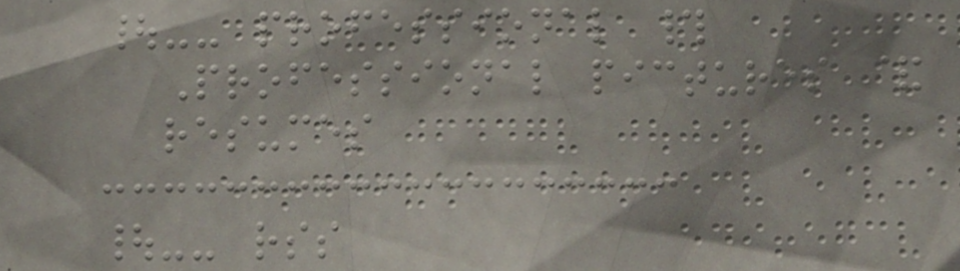|-- professional #
Professional pictures &
resumes
|-- rss
